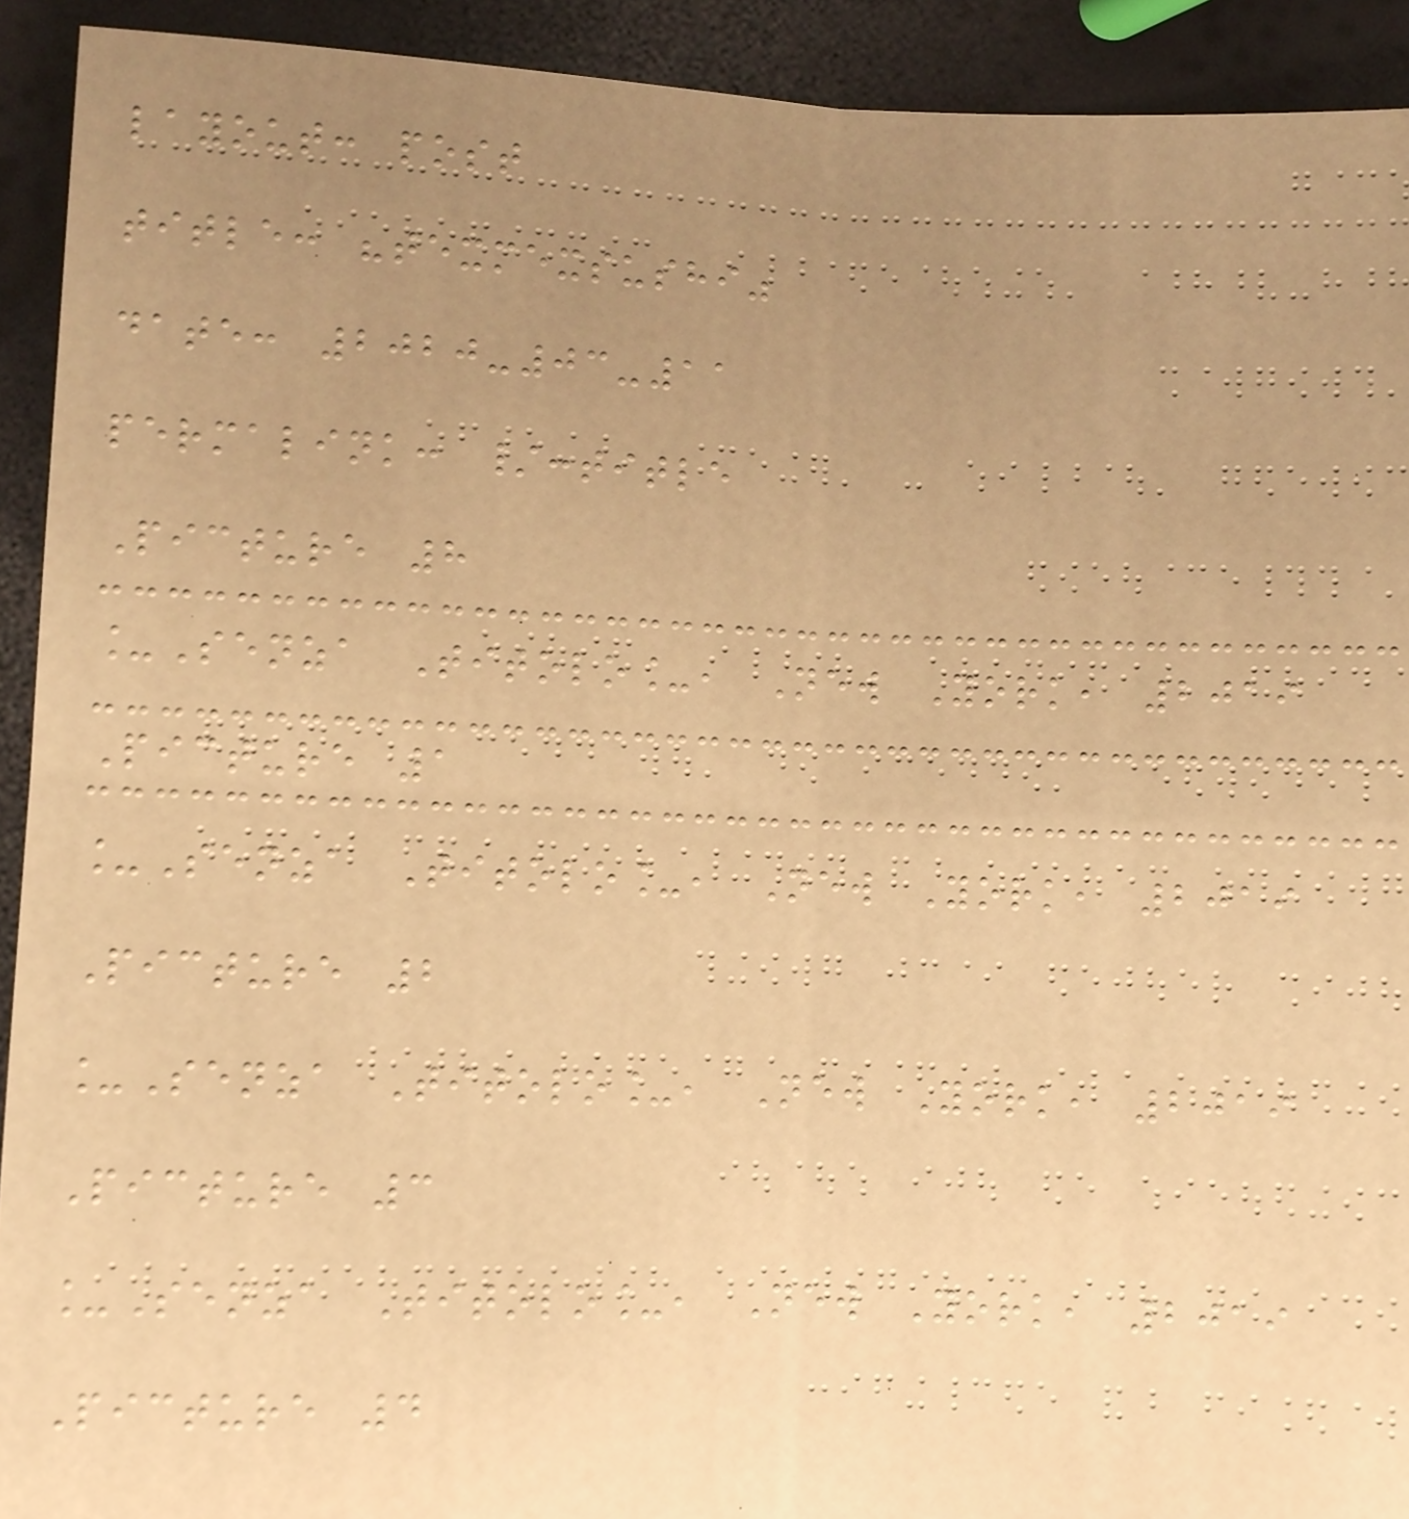layout: post
title: "texmexsushi"
date: 2020-03-11
permalink: /:title
Picture 8
_Senza Titolo_, New York, 2019
Picture 1
_Senza Titolo_, New York, 2019
Picture 2
_Senza Titolo_, New York, 2019
Picture 3
_Senza Titolo_, New York, 2019
Picture 4
